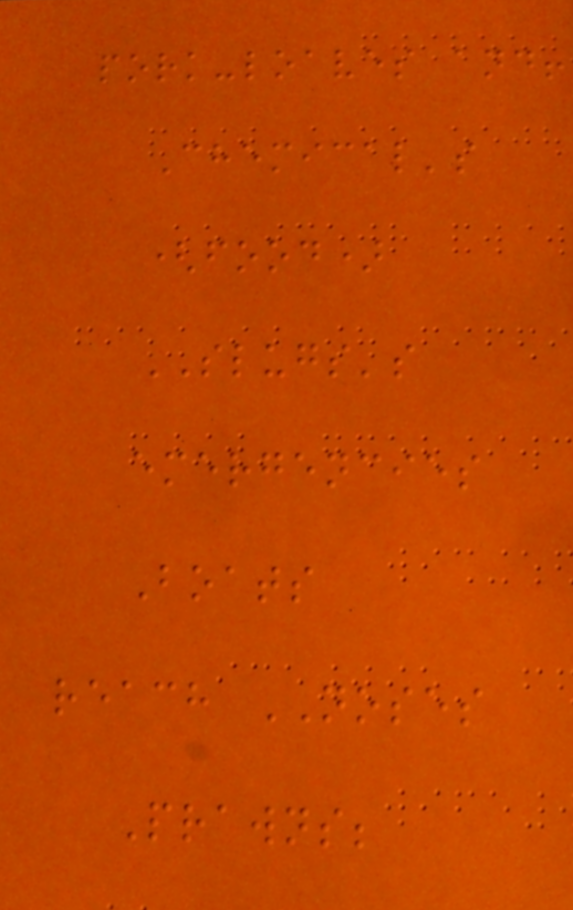pork-loaves and!
Chemical's
(food)
SLUGS's
emergencies
Boats
reach NOSES
Prawns;
